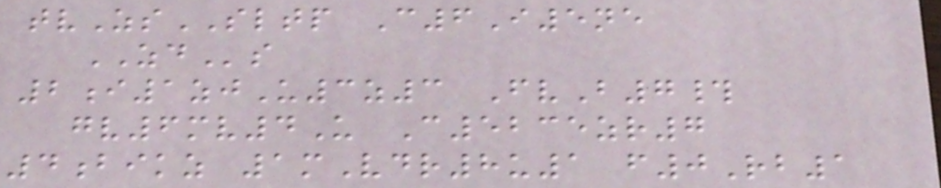tvZsSLTP C6I5ne
ZDs
2i1zjU3z3 FvB7#
gv6mv4U C5235zr7
4bikz 1mVdr8u1 f0Rb1
